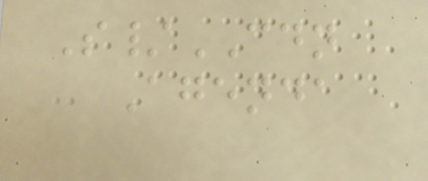S/CDN
Agenda
